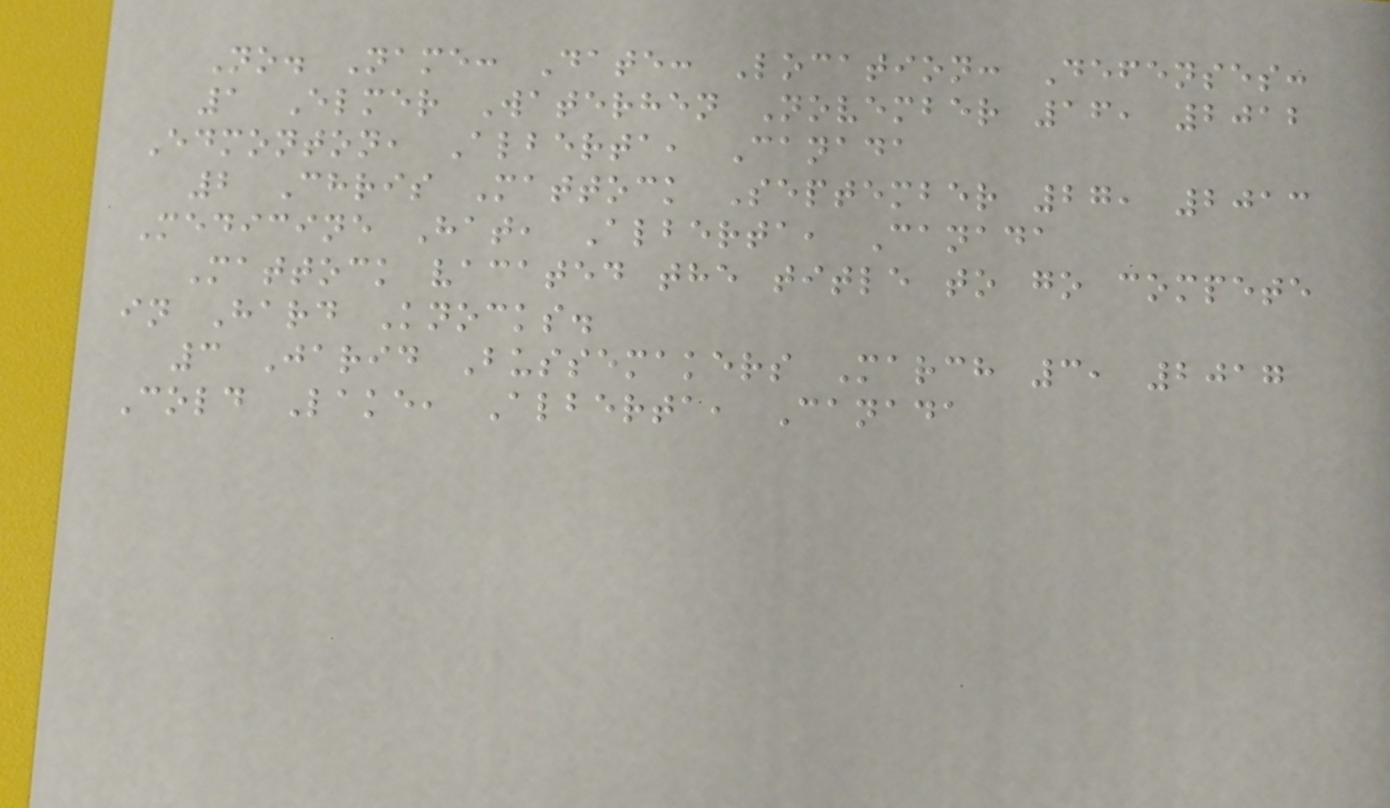No. Name: Date: Location: Defenses:
1 Elmer Waterhen November 16, 2012
Edmonton, Alberta, Canada
2 Chris Mattock September 27, 2013
Medicine Hat, Alberta, Canada
Mattock vacated the title to go compete
in Hard Knocks.
3 Jarid Bussemakers March 3, 2017
Cold Lake, Alberta, Canada
